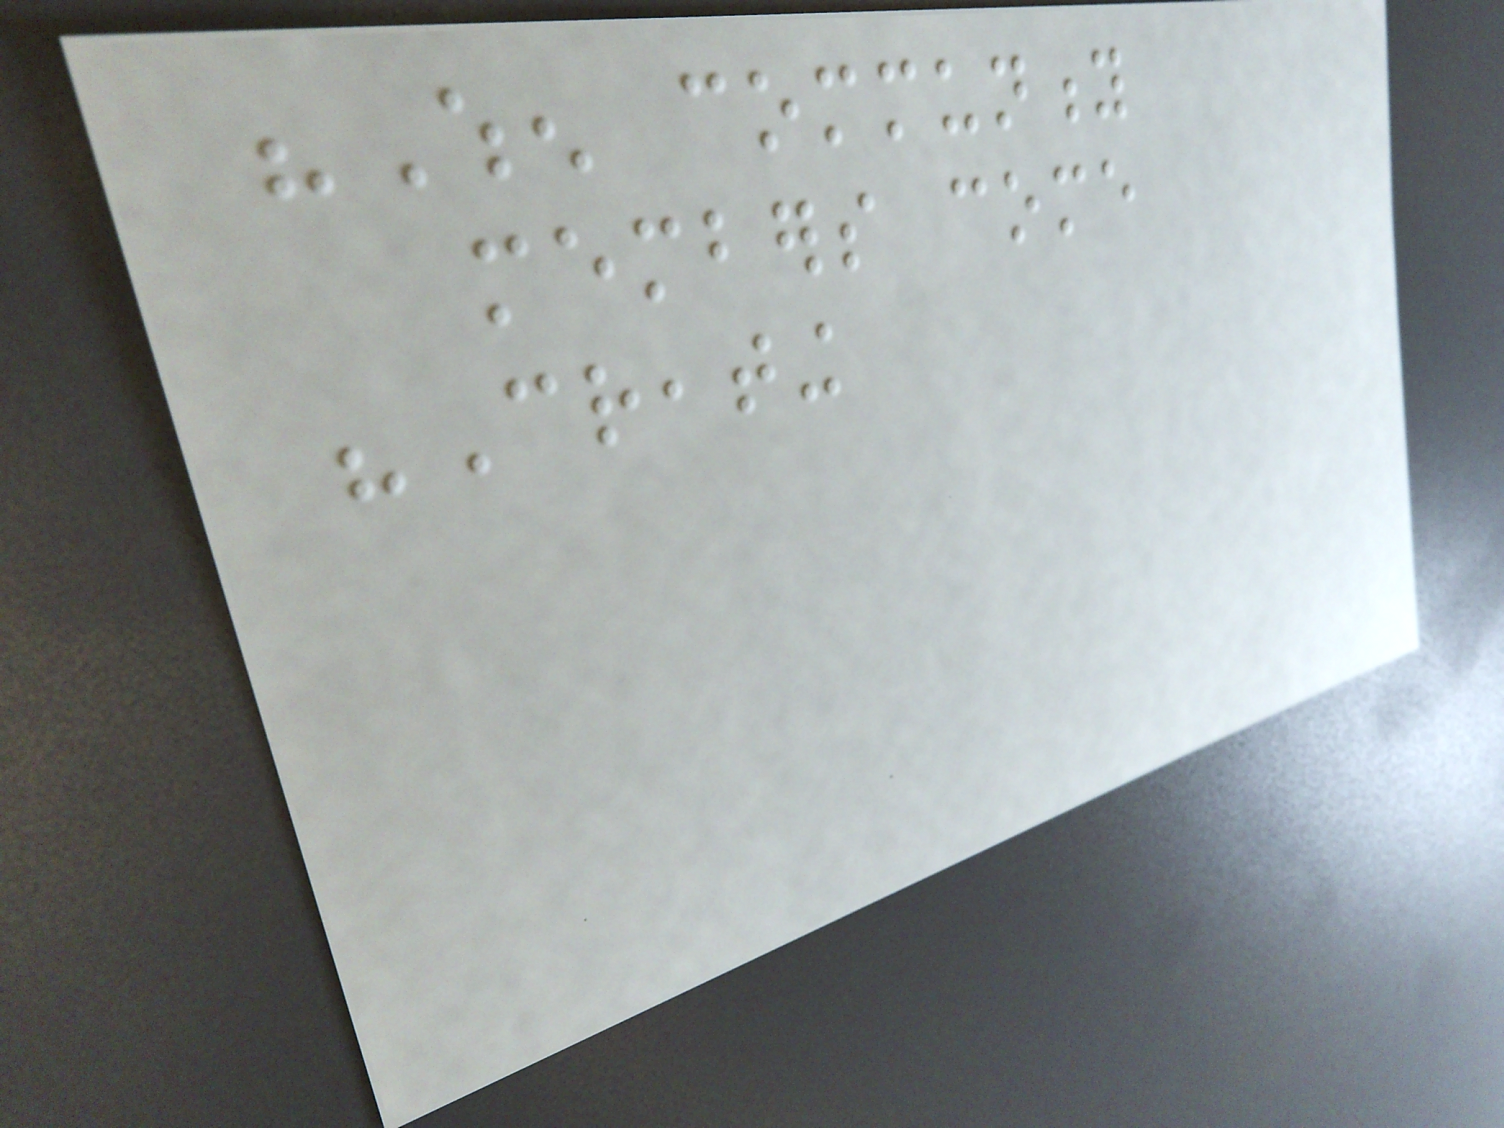"When community
members come
"Creating
